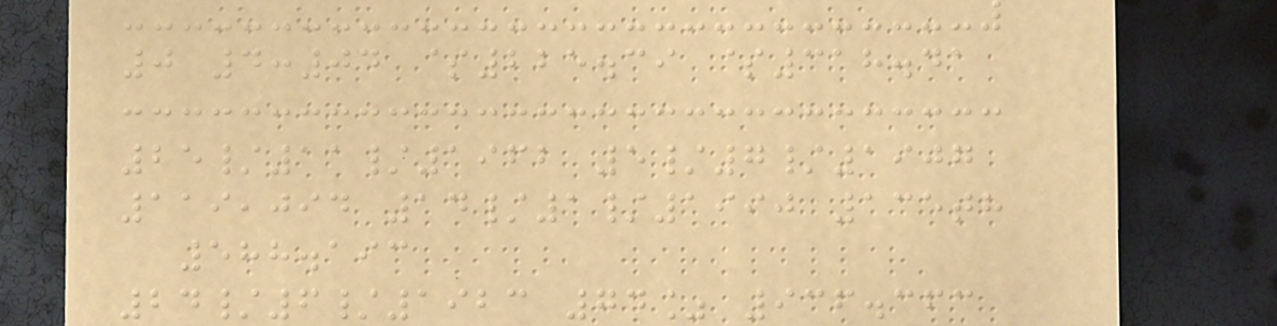0 4:04 $225.39 $318.41
25/11/1962 5/7/1907
119,094 14/1/1990 135th
588.193
24/6/1923 74% 936.363
